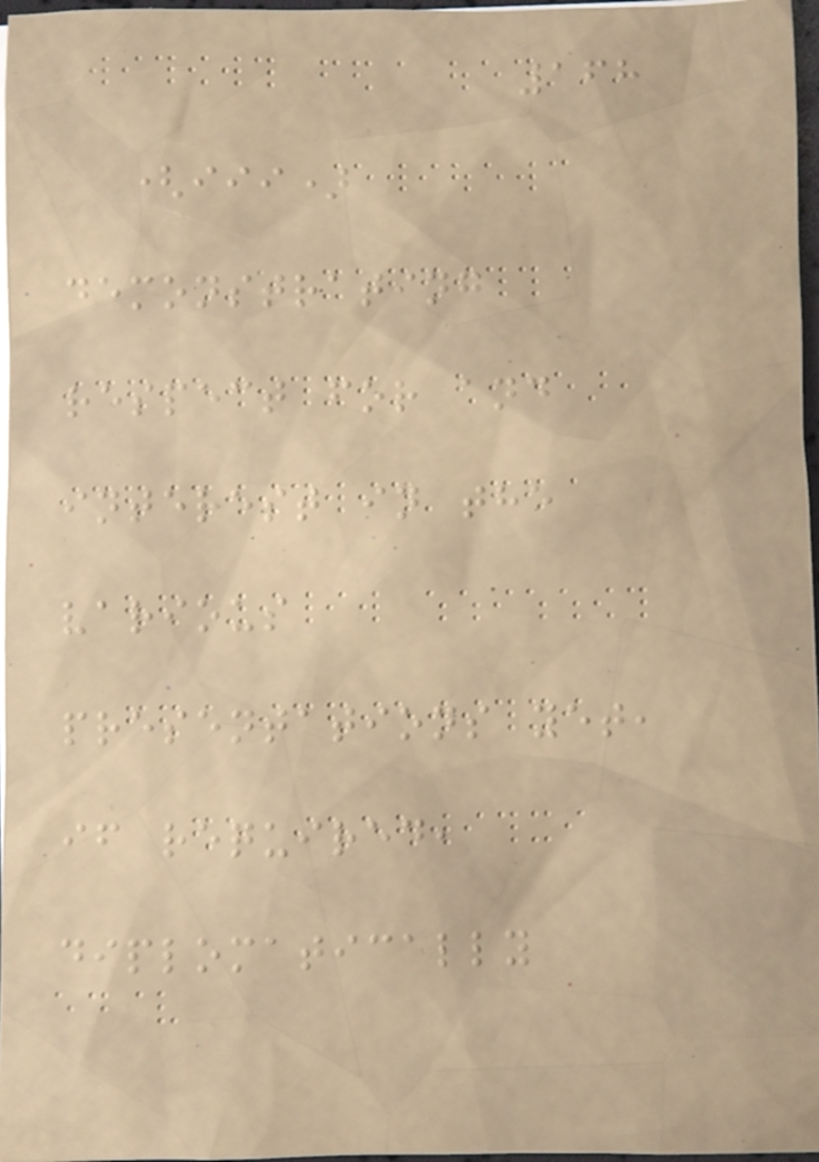168
(iii)
demonstrating
respect for and
interest in the
various
presentations yet,
if required,
diplomatically
